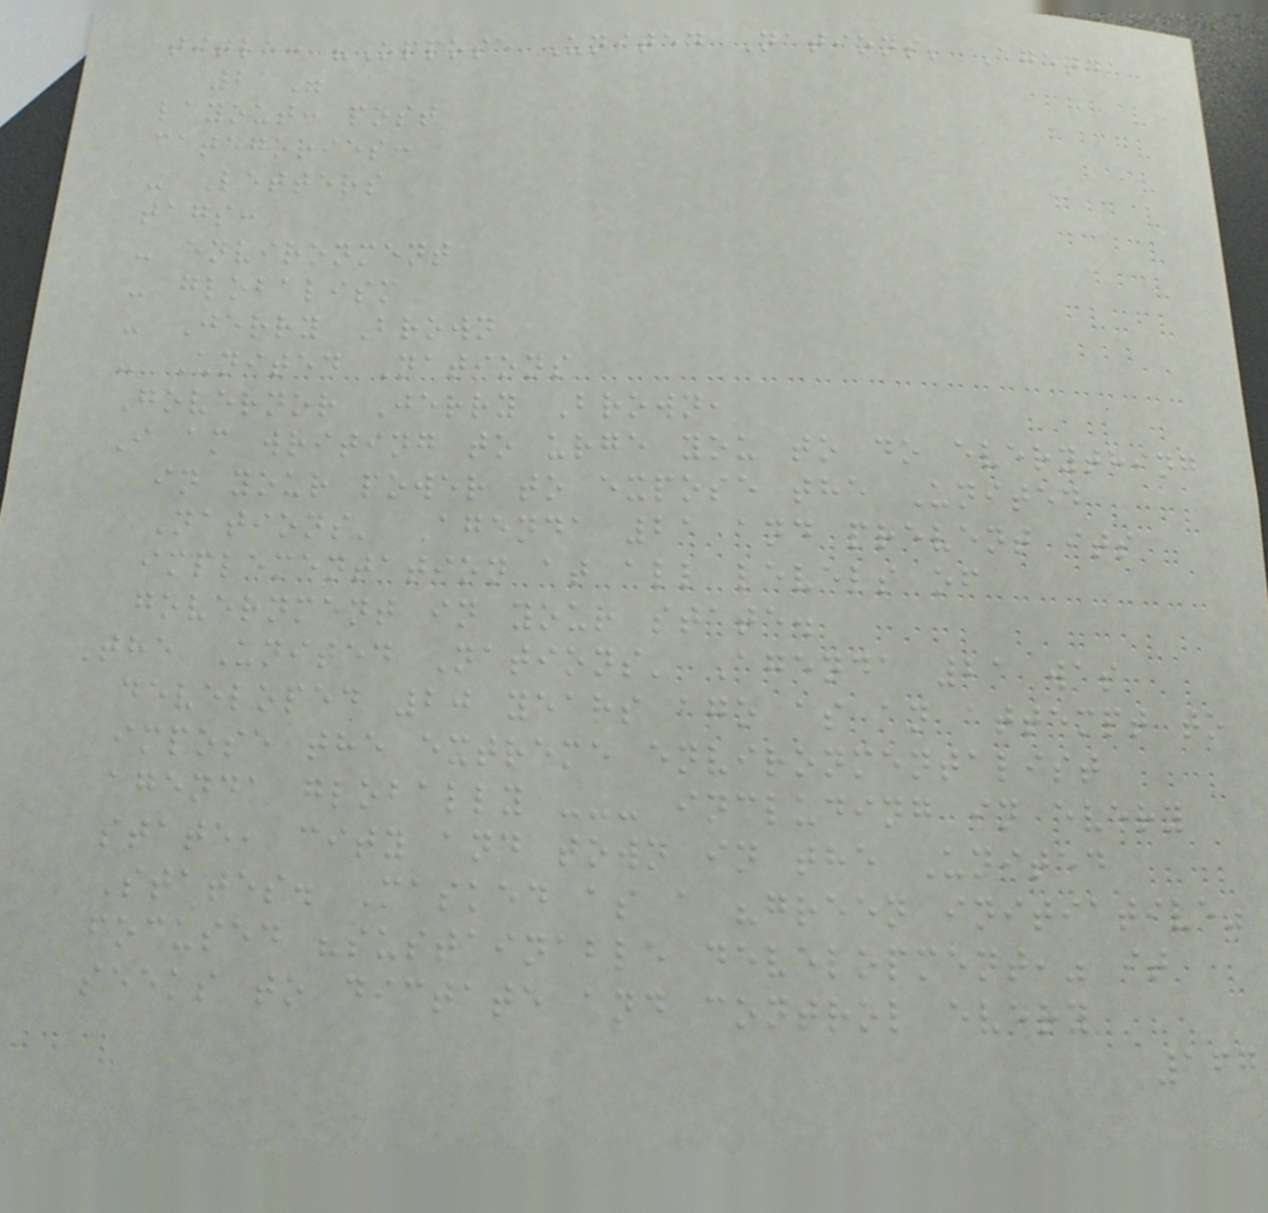title: "Oppose United Nations' Agenda
21"
layout: post
categories:
- Letters
tags:
- environment
- globalism
- Jerry Brown
- United Nations
Governor Jerry Brown,
I am writing to urge you to do everything
in your power to expose the United
Nations' Agenda 21 and prevent its
implementation at all levels of
government in your state.
The United Nations' Agenda 21 was
developed 20 years ago as an attempt to
impose the extreme environmentalist
agenda globally --- including in every
state, city and town in the United
States. Masked as a "green initiative"
focused "sustainable development," it
seeks to dictate and control every
167
